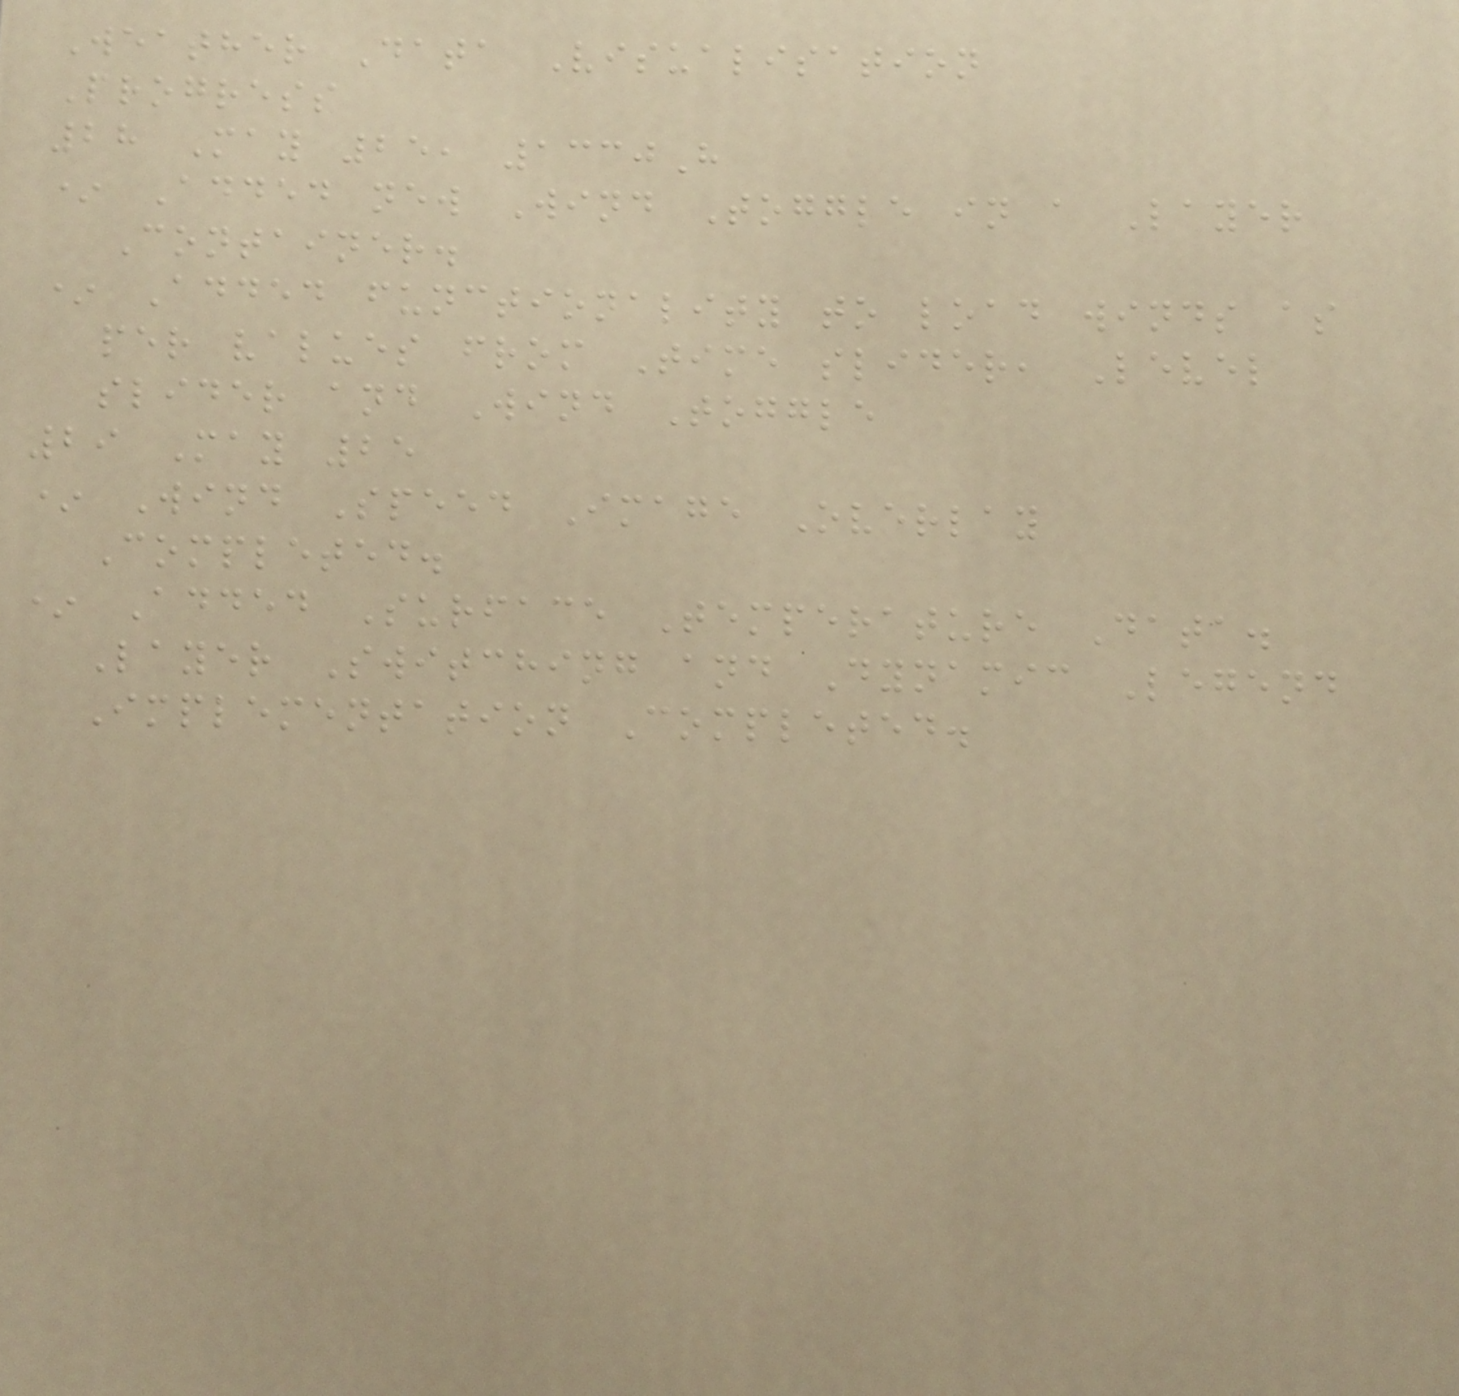Weather Data Visualisation
Progress
28 May 25, 1330H
* Added new Wind Toggle in a Layer
Container.
* Added functionality to load winds as
per values from Time slider, Level
slider and Wind Toggle
29 May 25
* Wind Speed Image Overlay
Completed.
* Added Surface Temperature Data.
Layer Switching and Dynamic Legend
Implementation Completed.
